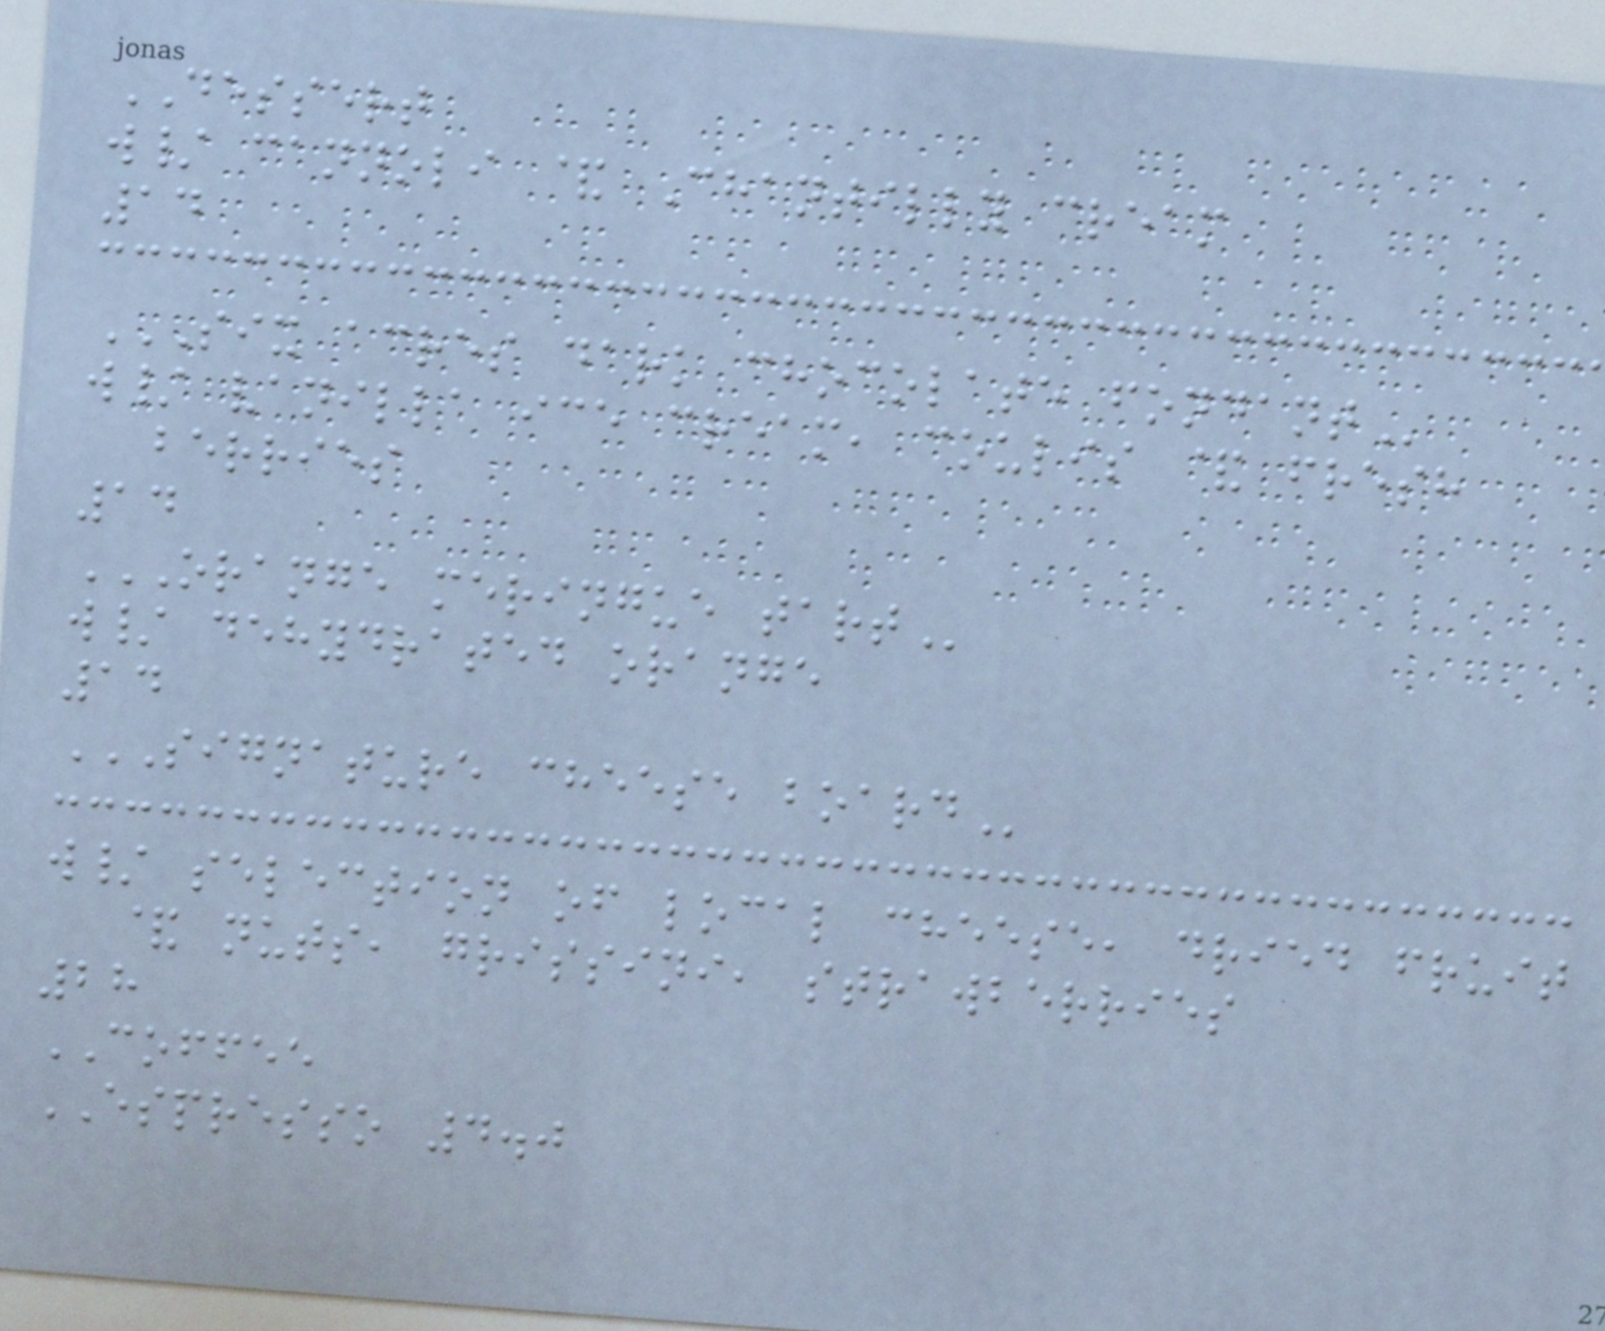DESSERT
w/ cannoli & Chantilly cream
14
SIX ACRES DARK CHOCOLATE FONDANT
w/ vanilla ice cream, coulis & fresh
berries
14
ORANGE MERINGUE TART
w/ dehydrated orange
14
SIGNATURE CHEESE BOARD
w/ selection of local cheese, dried fruit
& nuts, grissini, strawberries
28
COFFEE
ESPRESSO 4.0
